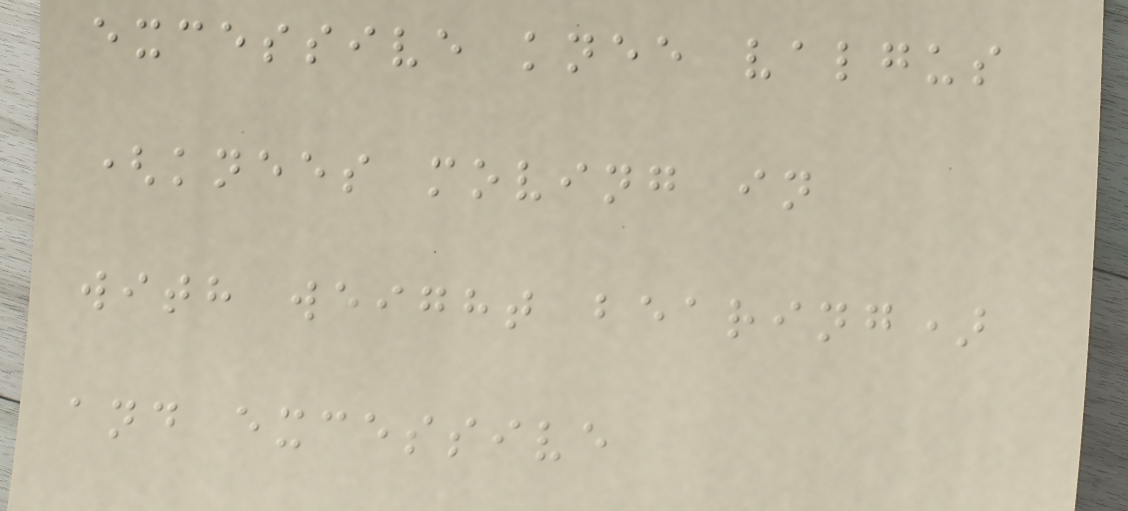excessive knee valgus
(knees moving in
with weight bearing)
and excessive
